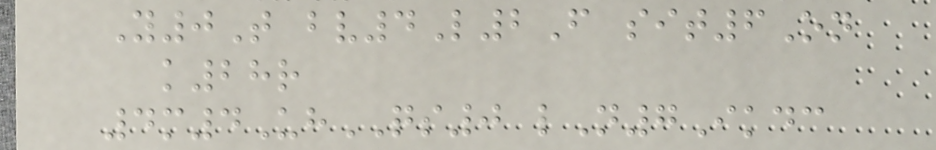Y0T bv4L2F sit6On
k28r
4m4UhQS0 lN7Ikdc
